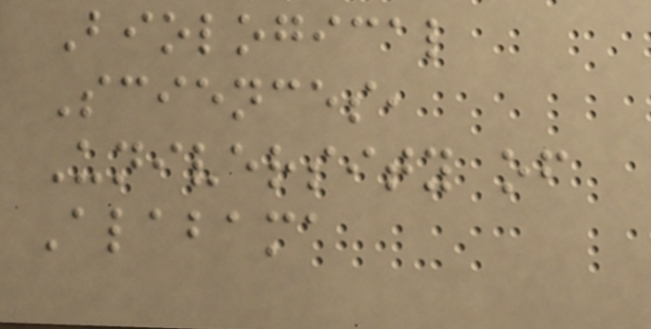Biological
Sciences,
University of
Alabama
